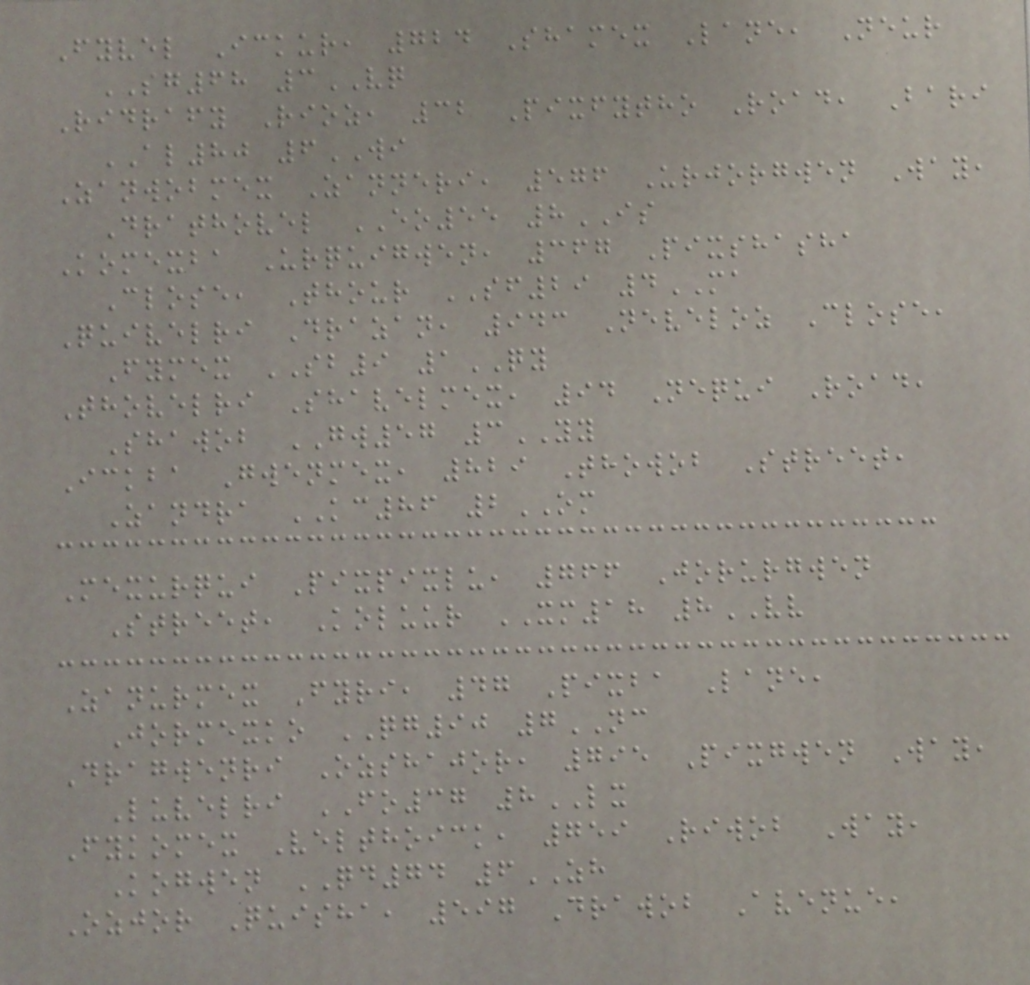Fyvel Ickur, 724 Shamex Lane, Neur
SG68 3VQ
Ridrafy Rioz, 32 Pixfytho Road, Bari
AL80 6WI
Zanwobmex Zanneri, 576 Urjorgwen Way,
Drathovel EO55 8IS
Komexba Urquigwen, 367 Pixshasha
Close, Thour SF29 4MA
Quivelri Drazan, 943 Neveloz Close,
Fymex SB9 1QY
Thovelri Shavelmex, 94 Nequi Road,
Shawob GW57 3YY
Ickba Gwenmex, 829 Thowob Street,
Zandra KC86 2OM
Mexurqui Pixpixlu, 766 Jorurgwen
Street, Koluur XM18 8VV
Zanurmex Fyri, 47 Pixba Lane,
Jormexko QG90 7NC
Dragwenri Ozshajor, 795 Pixgwen Way,
Luvelri FO37 8LX
Fykomex Velthoick, 759 Riwob Way,
Kogwen QD74 6ZH
Ozjor Quisha, 597 Drawob Avenue,
